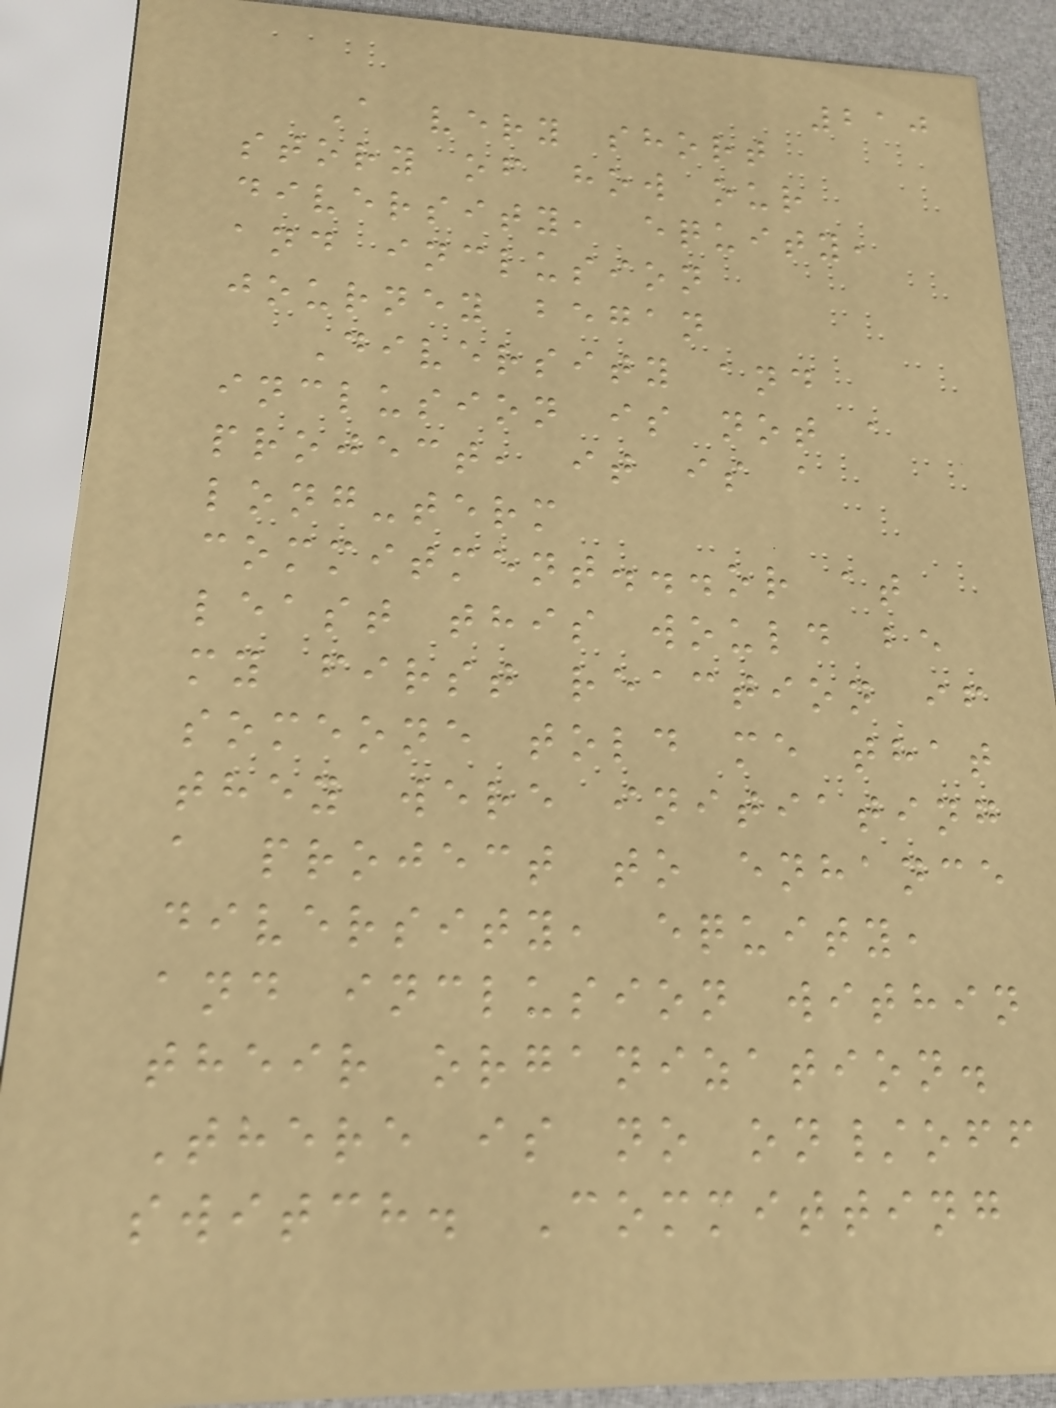210
A very short
story of how our
diversity, equity,
and inclusion
journey began
Diversity and
inclusion is not a
project, it is a
long-term
commitment...or at
least this would be
my first reaction if
someone told me that
they were initiating
a project to enhance
diversity, equity,
and inclusion within
their organization.
There is no on/off
switch. Committing
